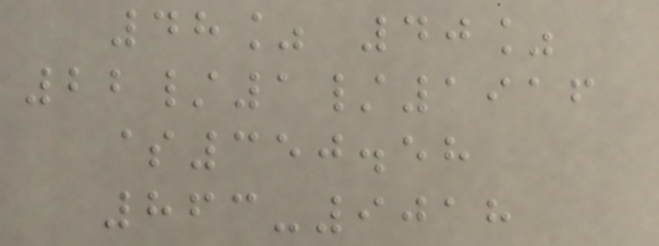48% 40%
22/1/1916
$350.58
863-9018
